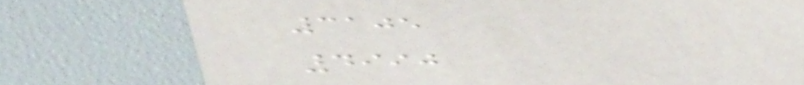3105
4990
